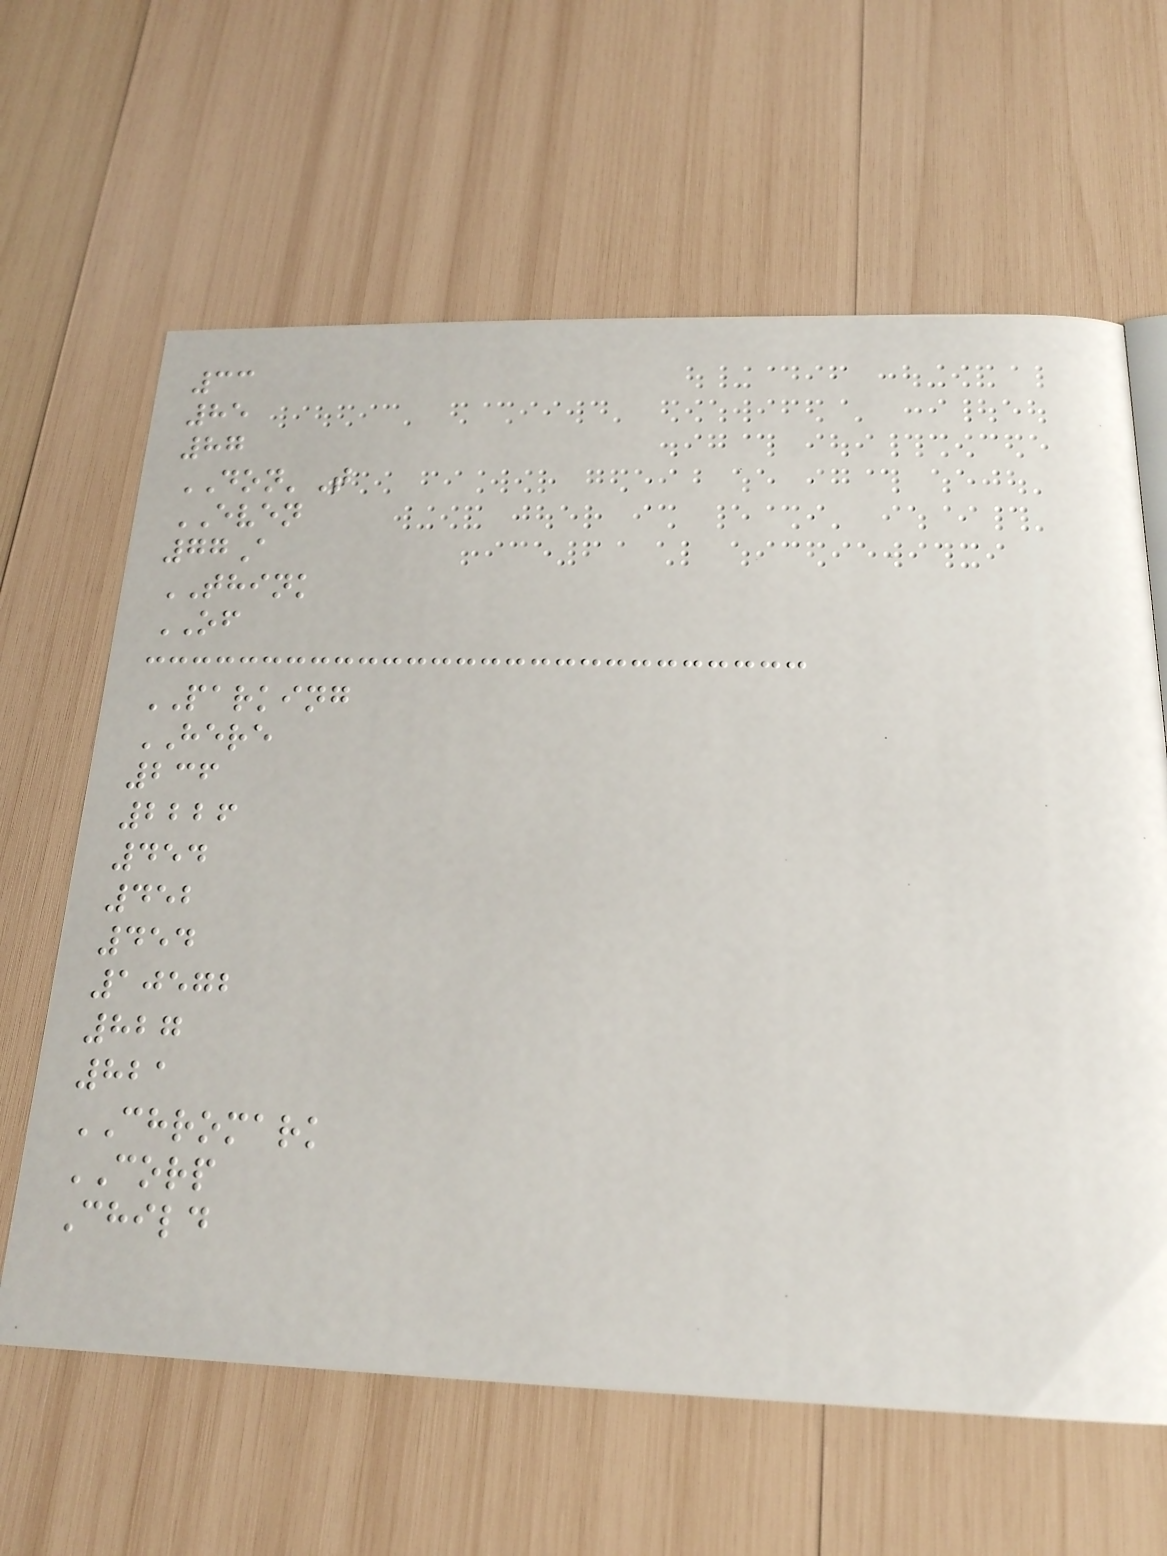33
85
87
DON'T
EVEN
77A
THINK
OF
PARKING
HERE
236
2226
454
452
454
10572
827
821
CHROMARK
CORP
Child
